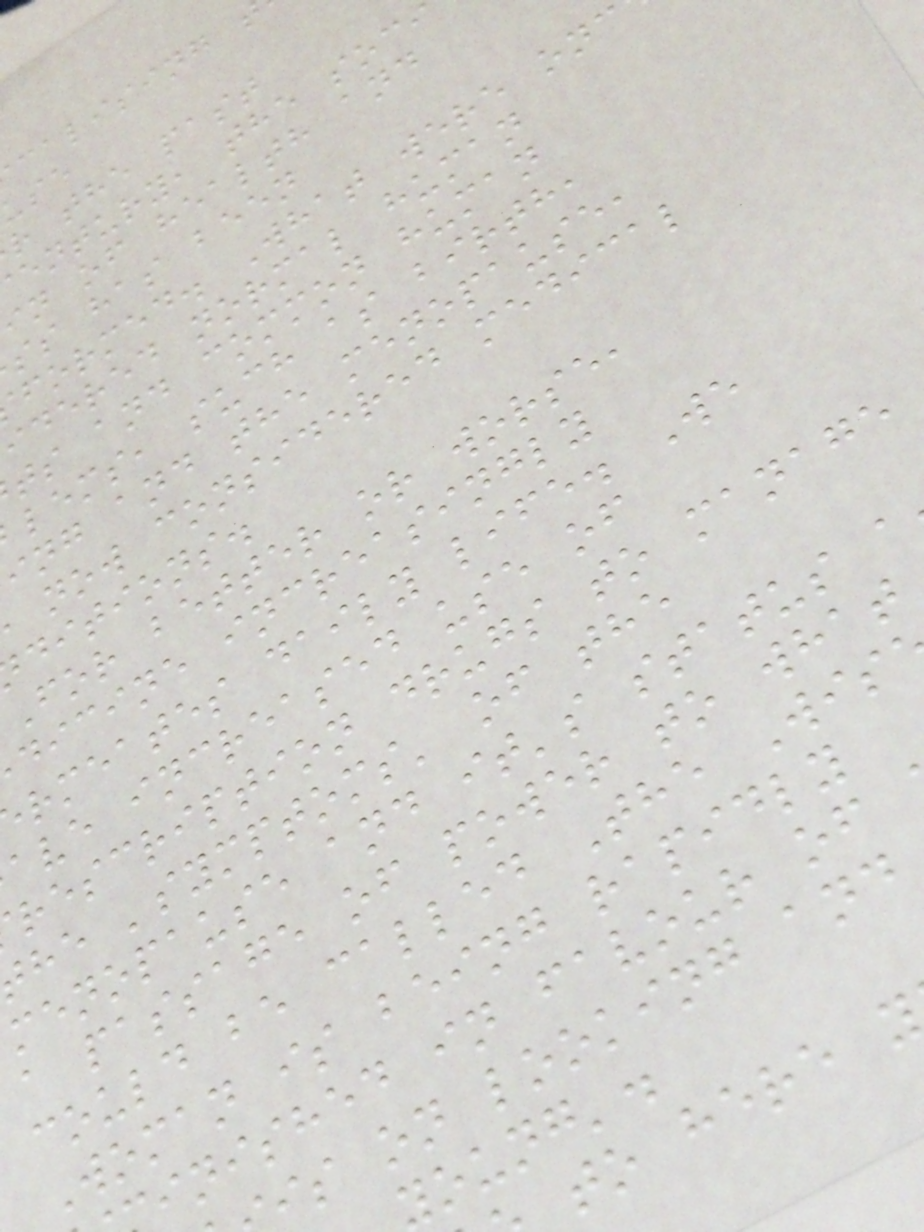calising
r the past
entury, the soci
in of health and
ss has been
formed. What were onc
idered normal human
ts and common human
lems, such as birth,
ing and the menopause,
now considered medical
ditions.
For better or worse,
dicine increasingly
rmeates daily life. We
ave increased use of
rescription drugs to manage
he 'symptoms' of the
menopause and it's status a
a passage of power to what
could be called The Wis
Woman is being rapidly
inished in favour of
is on looking and
oung'.
to here y
